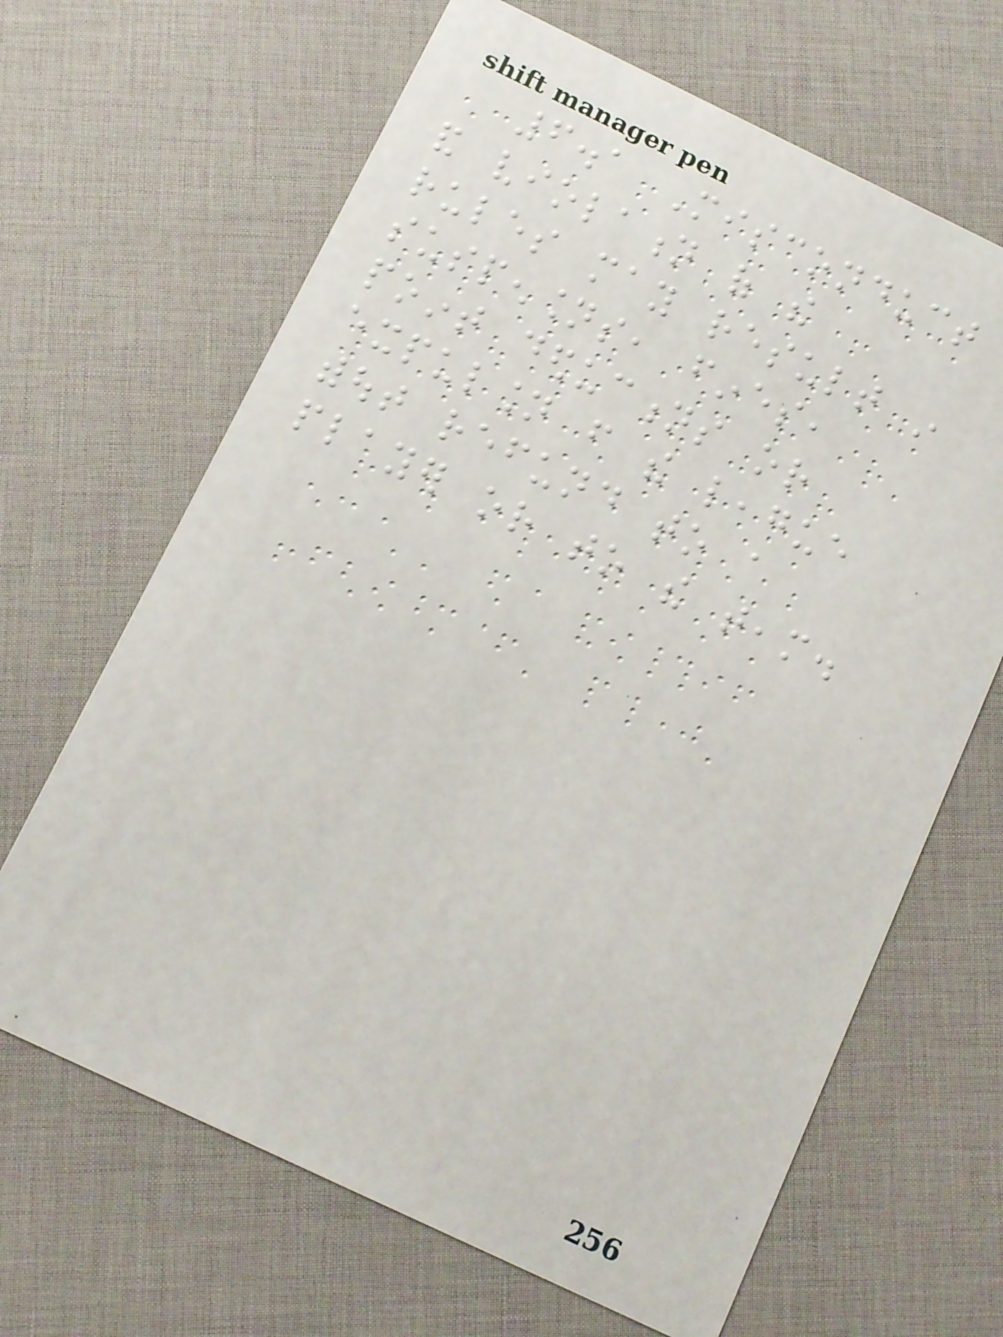6.1 Misconduct
and violation of the
rules may result in
suspensions, fines,
point deductions or
expulsion from the league
without refund to a
player or to the team.
